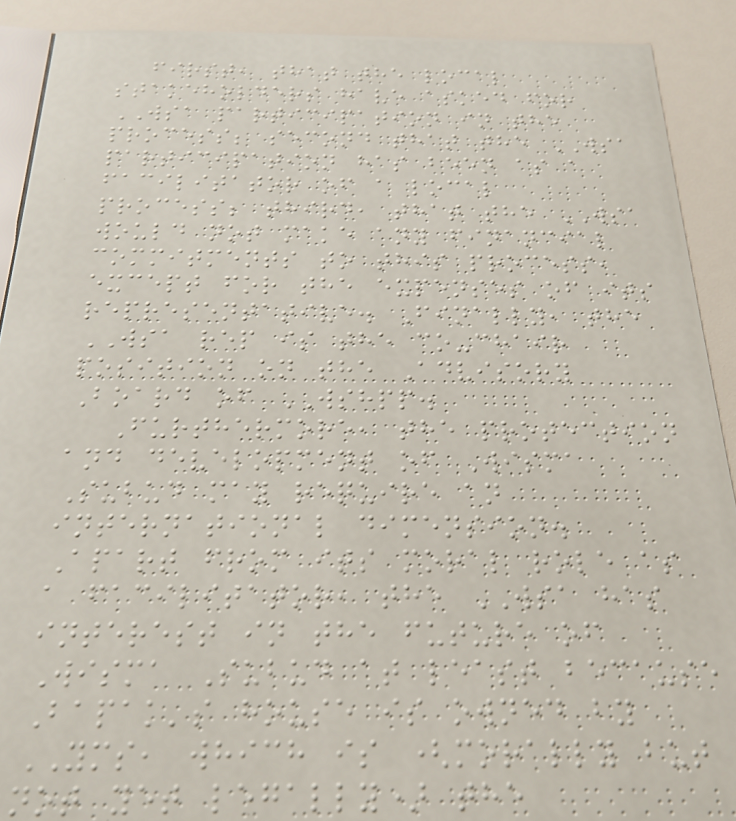first, that the local
stakeholders have asked for
WSA participation in the
process; second that the WSA
participation has been as a
facilitator of a local
process; third, that the WSA
would not make any financial
commitments to this process,
except for the expenses of its
representative. Finally, the
WSA rep is the co-chair
position on the Advisory
Board of WSHPP.
Furthermore, the protection
and development of Wisma
Subud may require an
international dimension.
Apart from its moral role as
a facilitator, the WSA has
interest in the future of
Wisma Subud at least because
Bapak's house is owned by
YMS, which is (morally but
not yet legally) the
